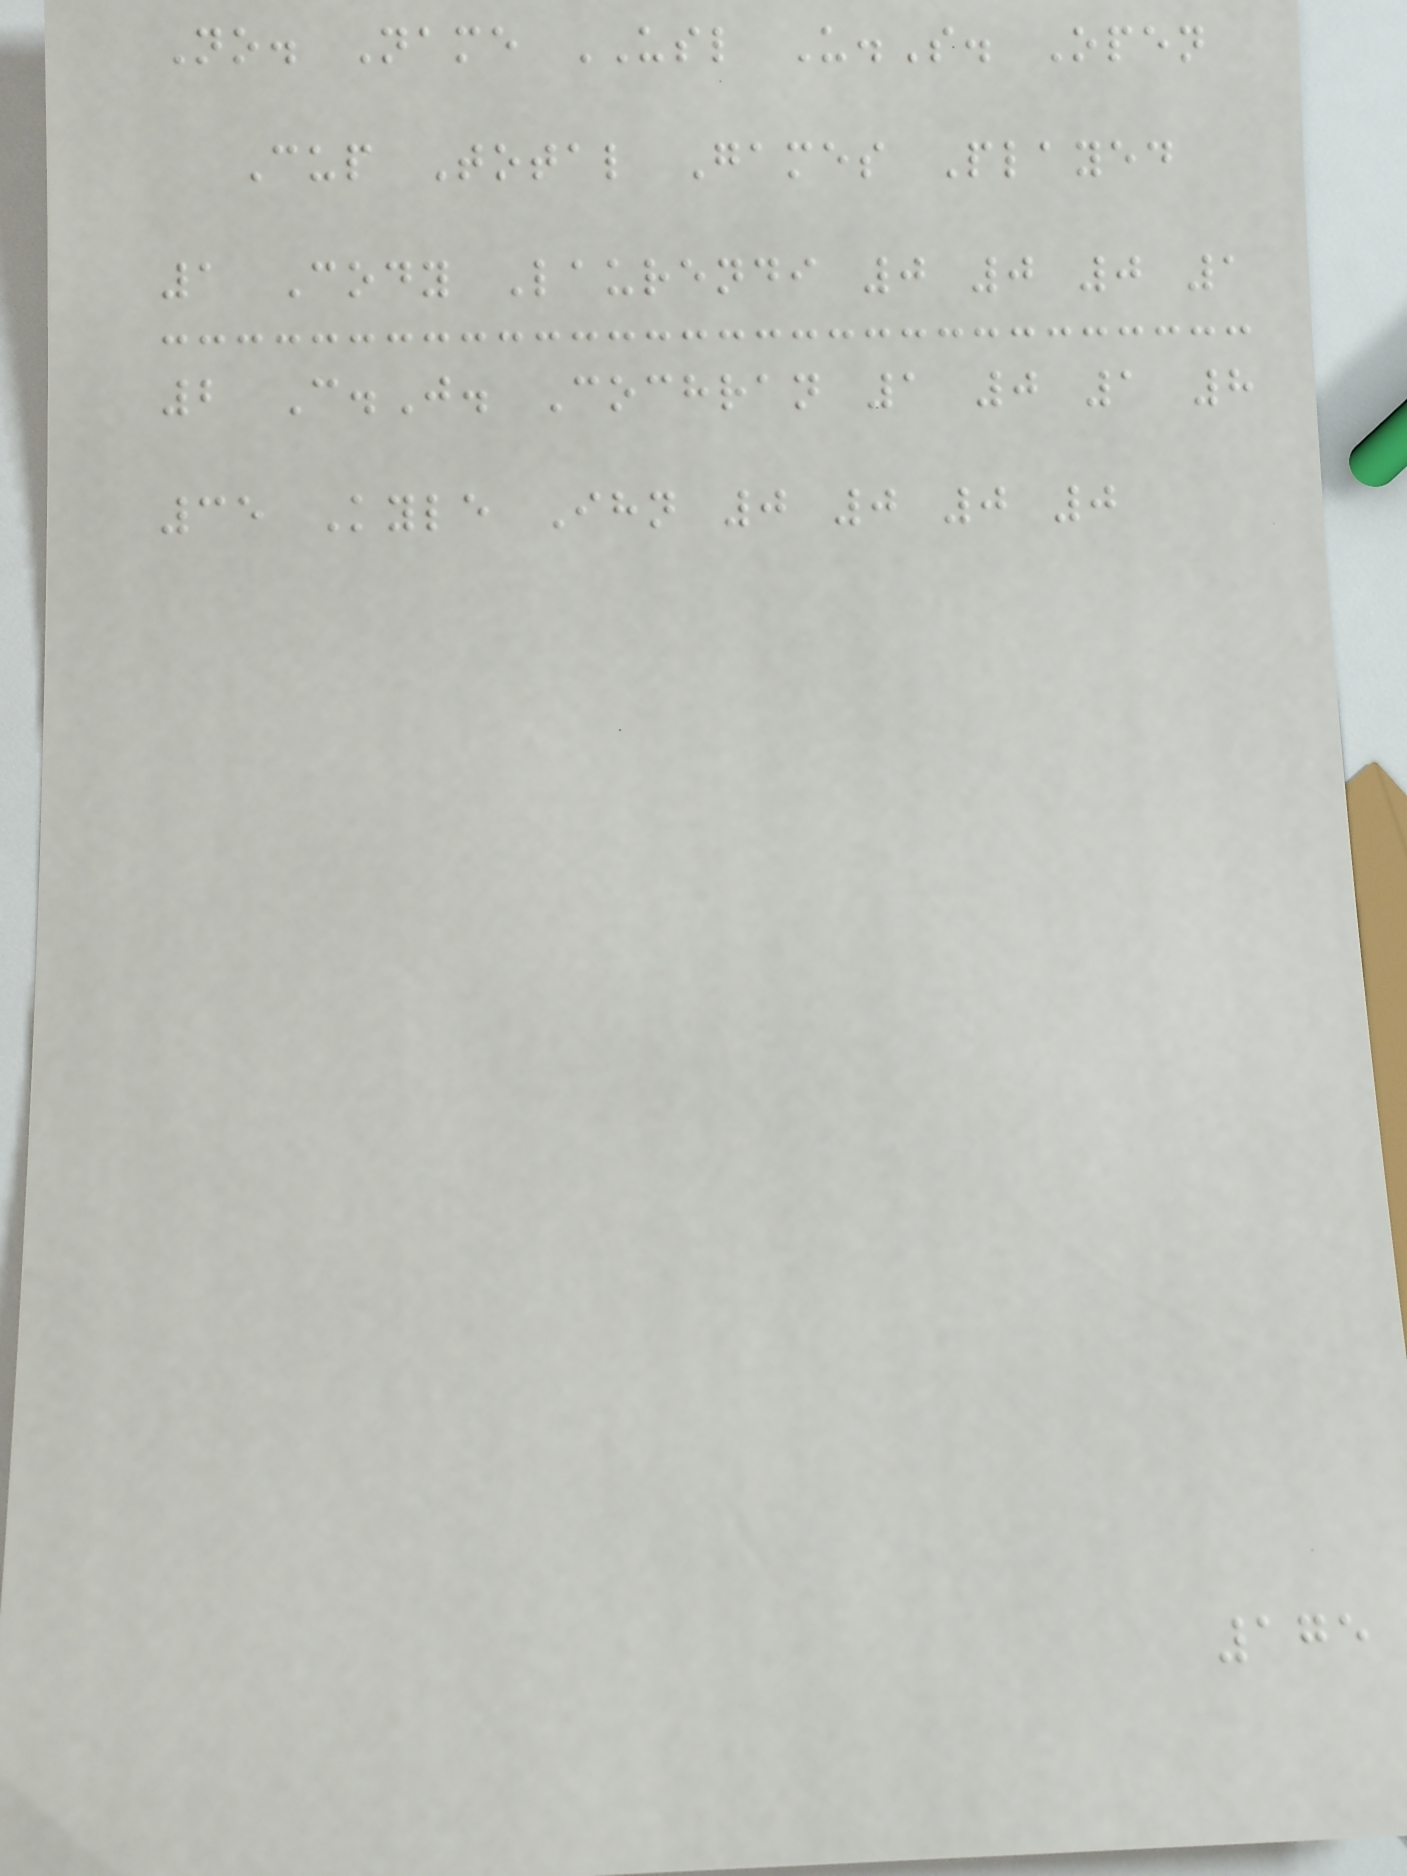No. Name USL U.S. Open
Cup Total Games Played
1 Cody Laurendi 0 0 0 1
2 C.J. Cochran 1 0 1 8
35 Kyle Ihn 0 0 0 0
175
